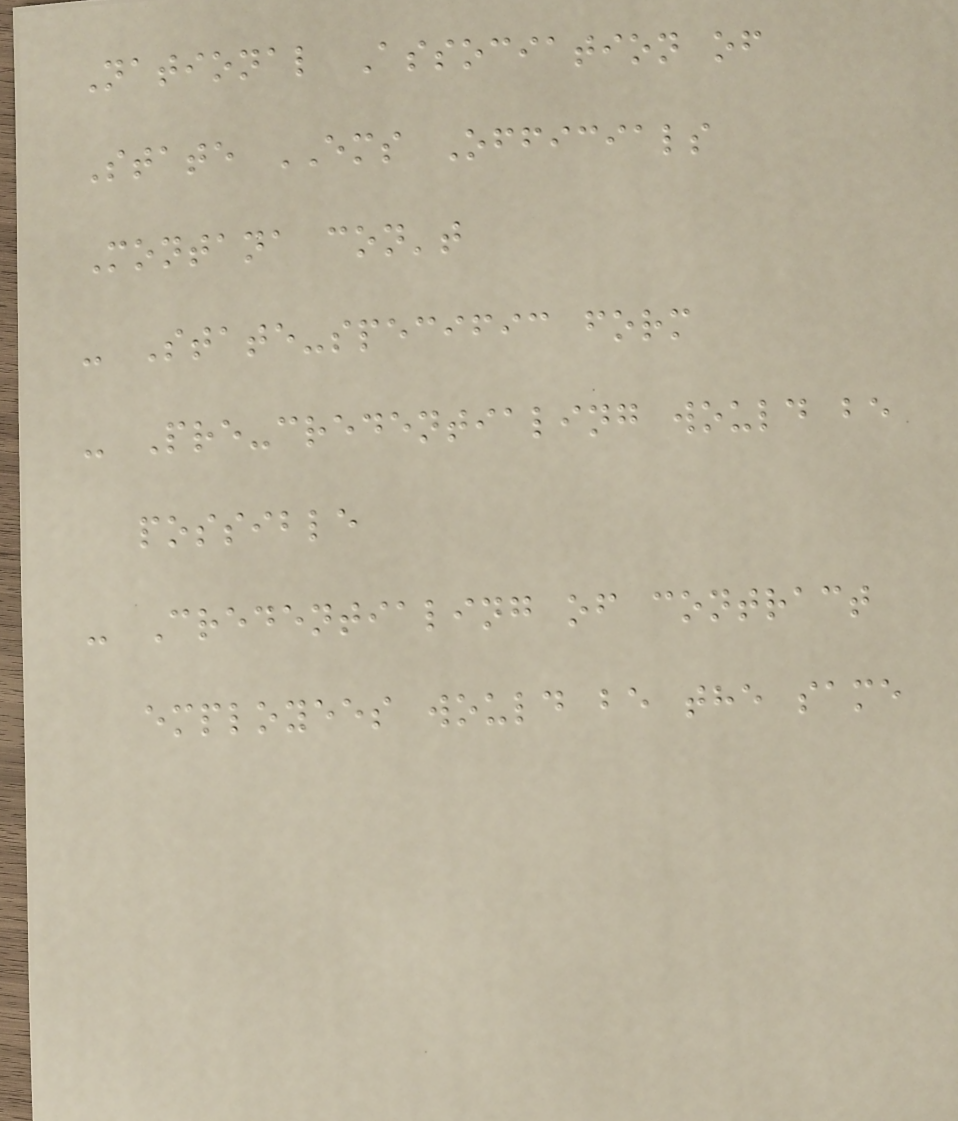National Association of
State EMS Officials
Montana con't
- State-specific form
- Pre-credentialing would be
possible
- Credentialing of contract
employees would be the same
